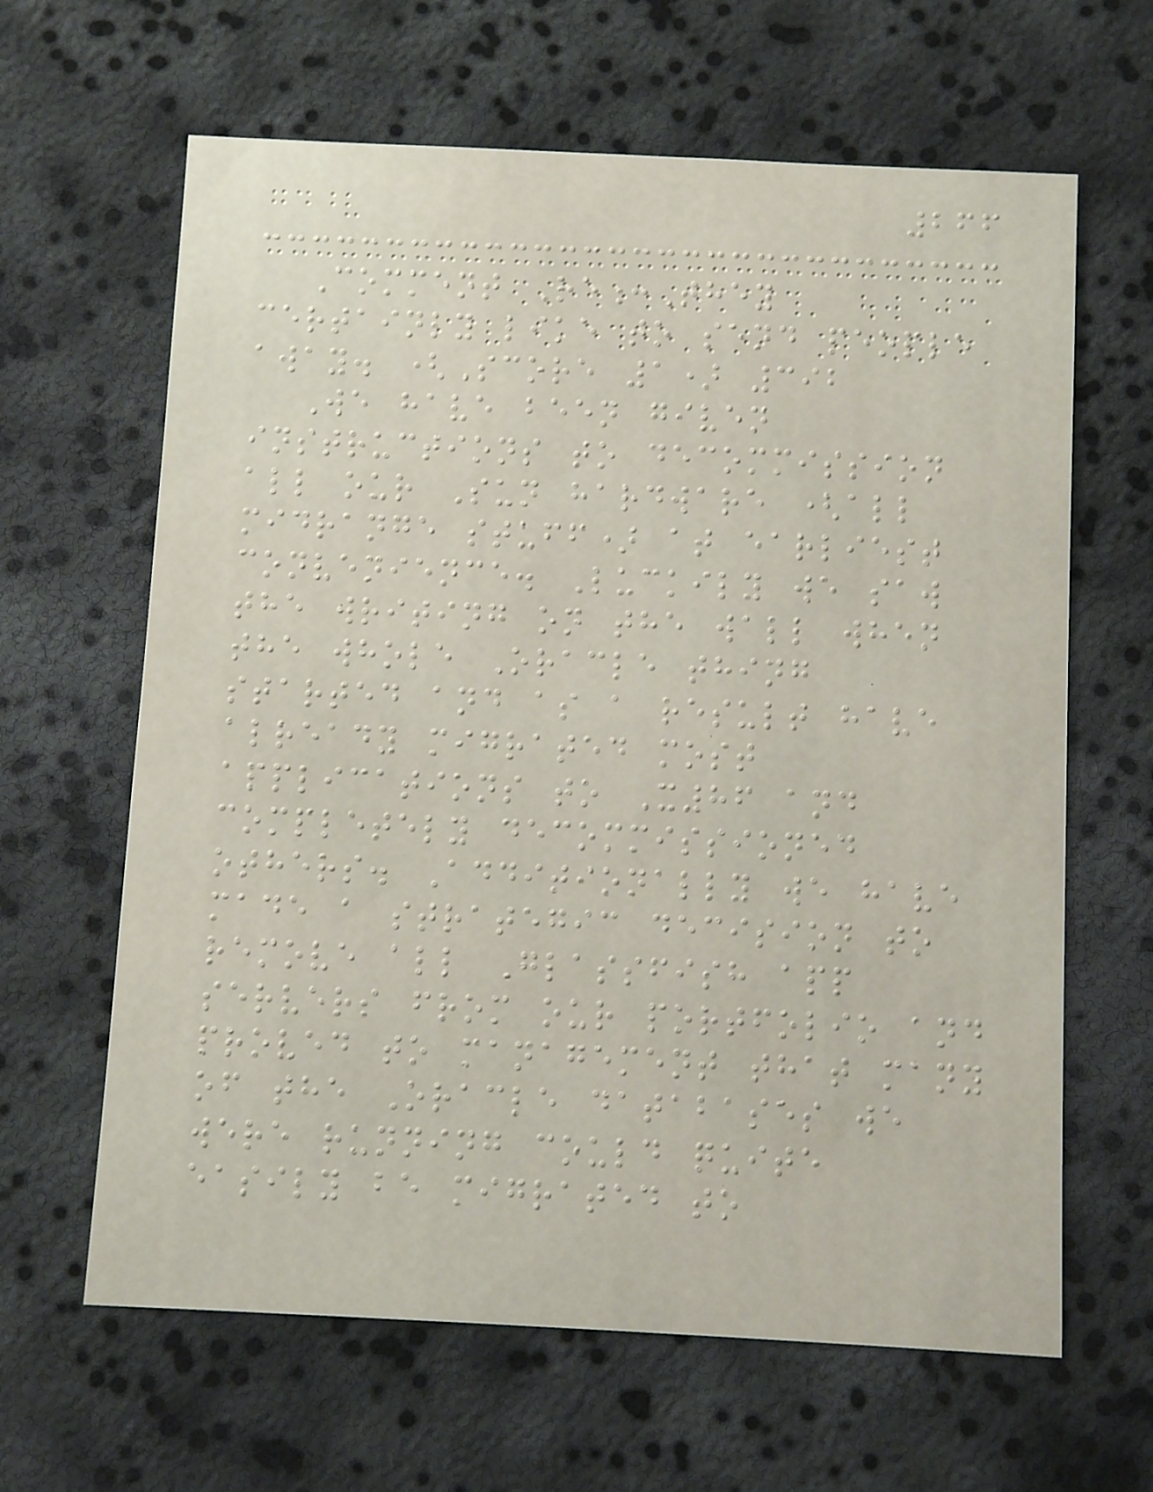266
Comment Re:They
certainly like to send people
away. (Score 1) 392
We have been given
instructions to decommission
all our Sun hardware (all
midrange stuff) at earliest
convenience. Luckily we saw
the writing on the wall when
the whole Oracle thing
started and as a result have
already migrated most
applications to X86 and
completely decommissioned
others. Additionally we have
made a strategic decision to
remove all Glassfish app
servers from our portfolio and
proved to management that many
of the Oracle databases we
were running could quite
easily be migrated to
